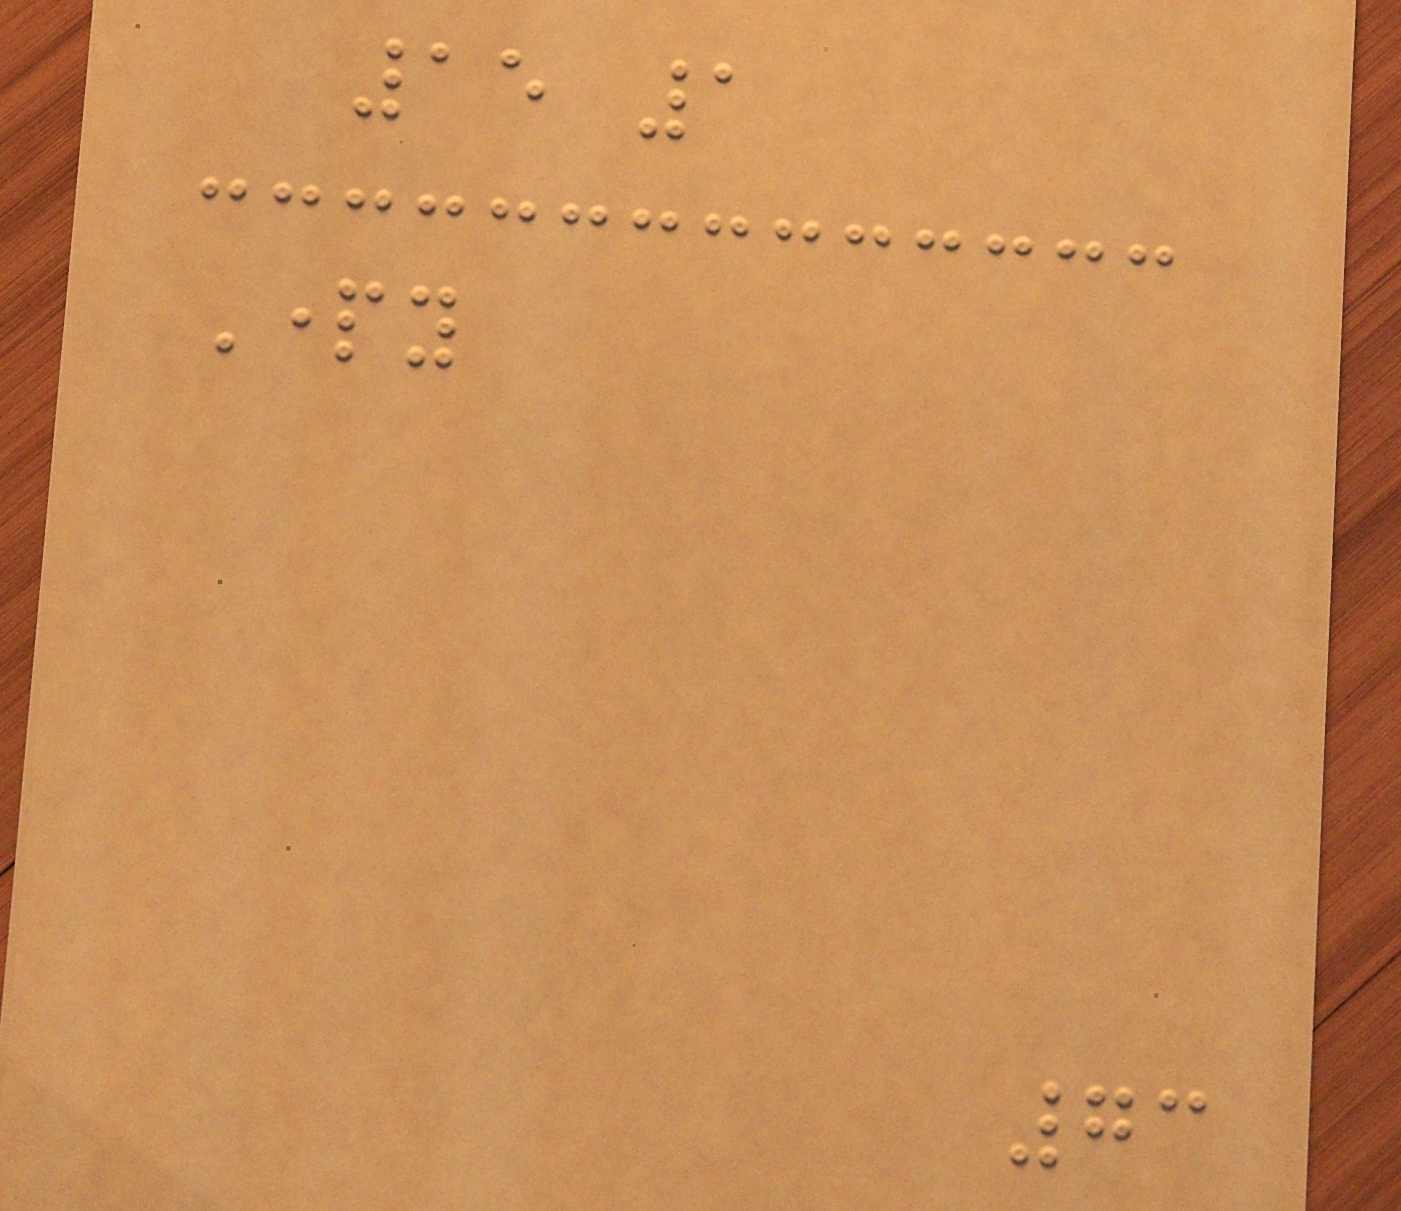15 1
Party
73
